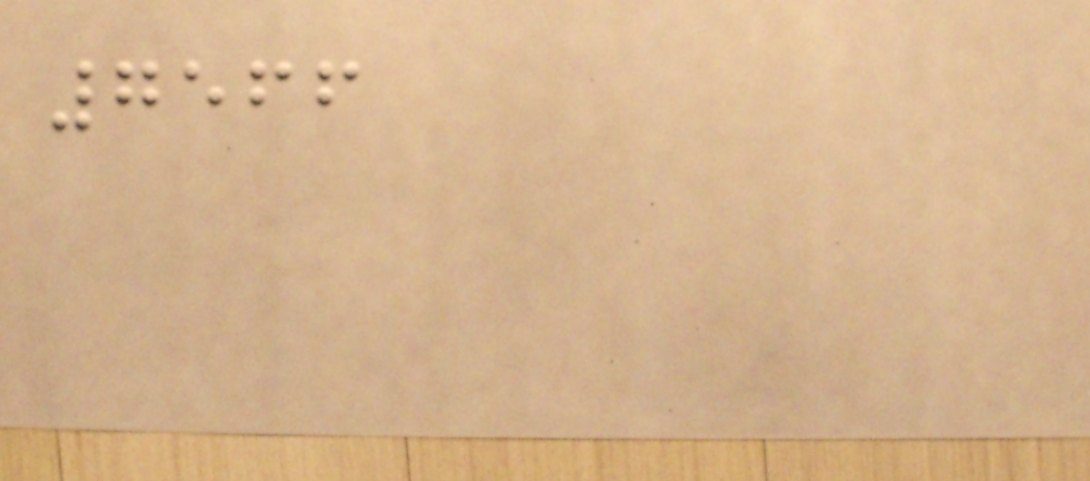7566
